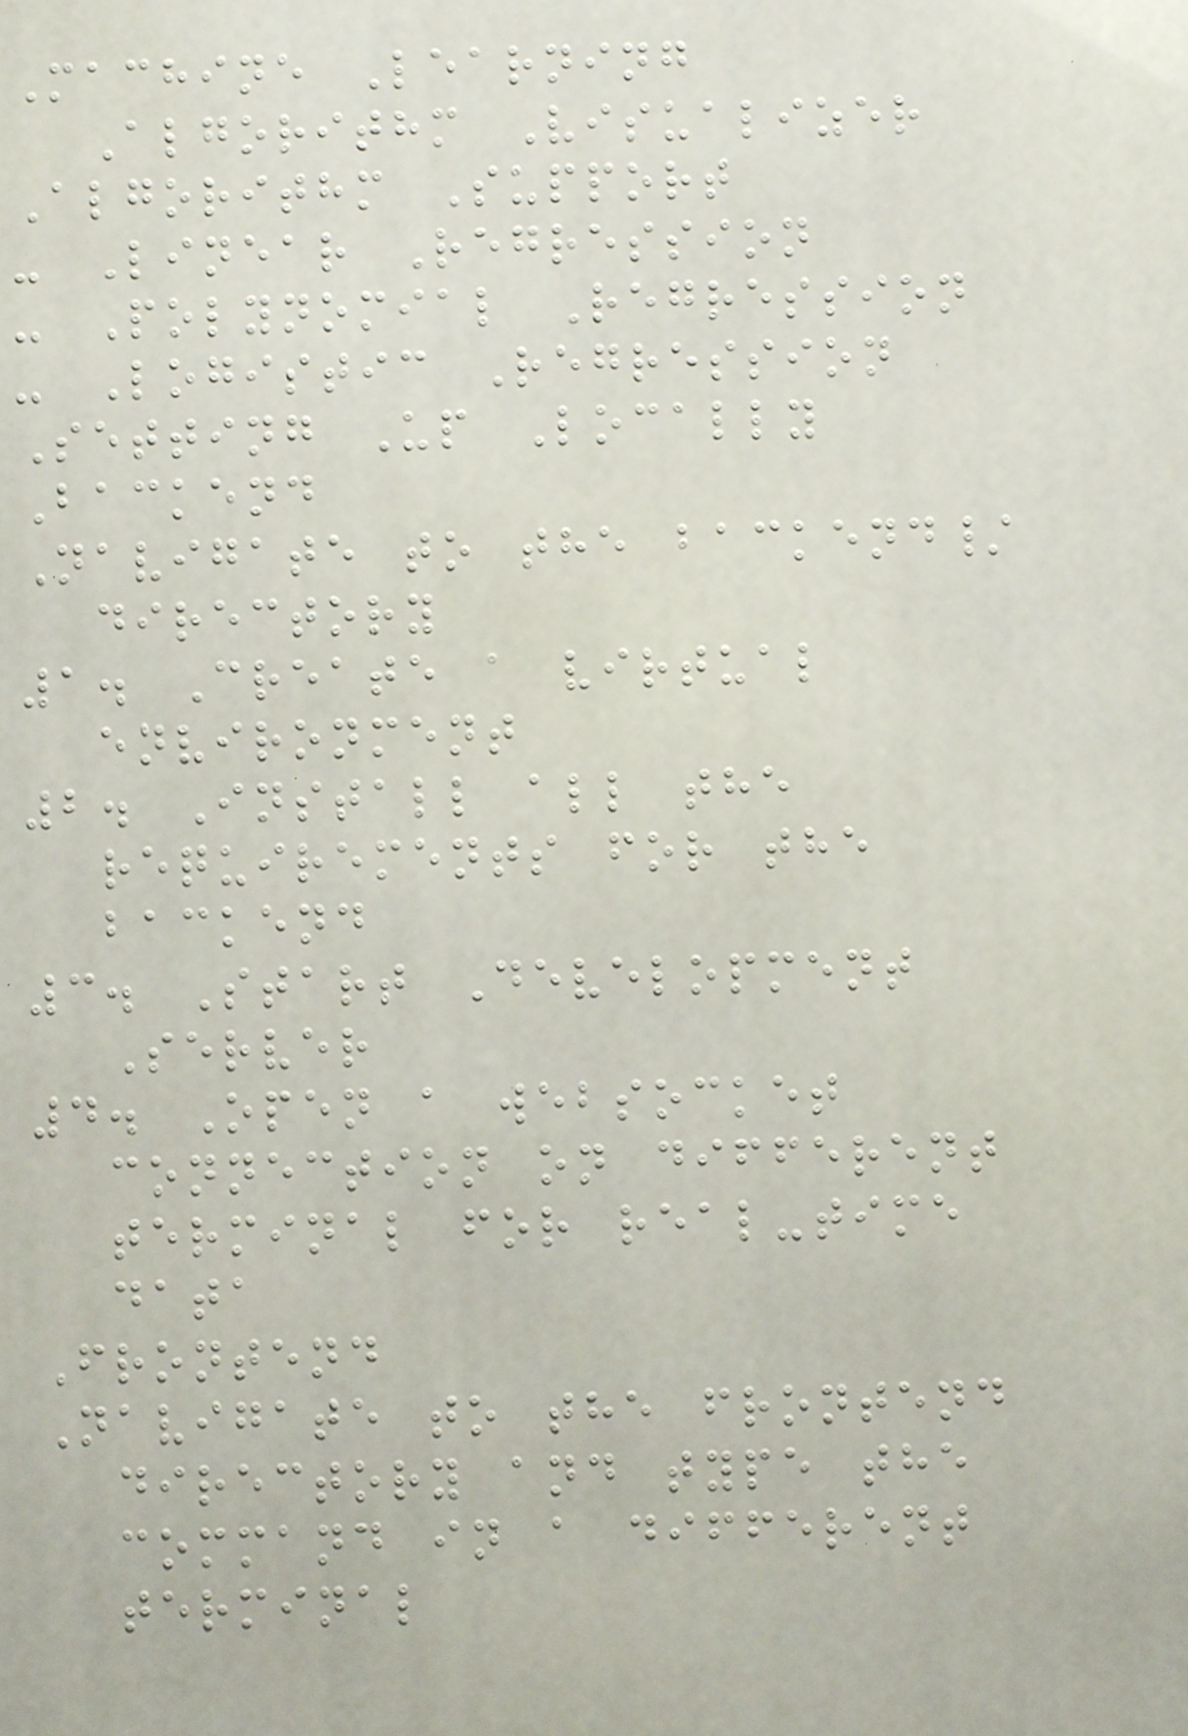Machine Learning
Algorithm Visualizer
Algorithm Support
- Linear Regression
- Polynomial Regression
- Logistic Regression
Setting Up Locally
Backend
Navigate to the backend/
directory
1. Create a virtual
environment
2. Install all the
requirements for the
backend
3. Start Development
Server
4. Open a websocket
connection on different
terminal for real-time
data
Frontend
Navigate to the frontend
directory and type the
command in a different
terminal
